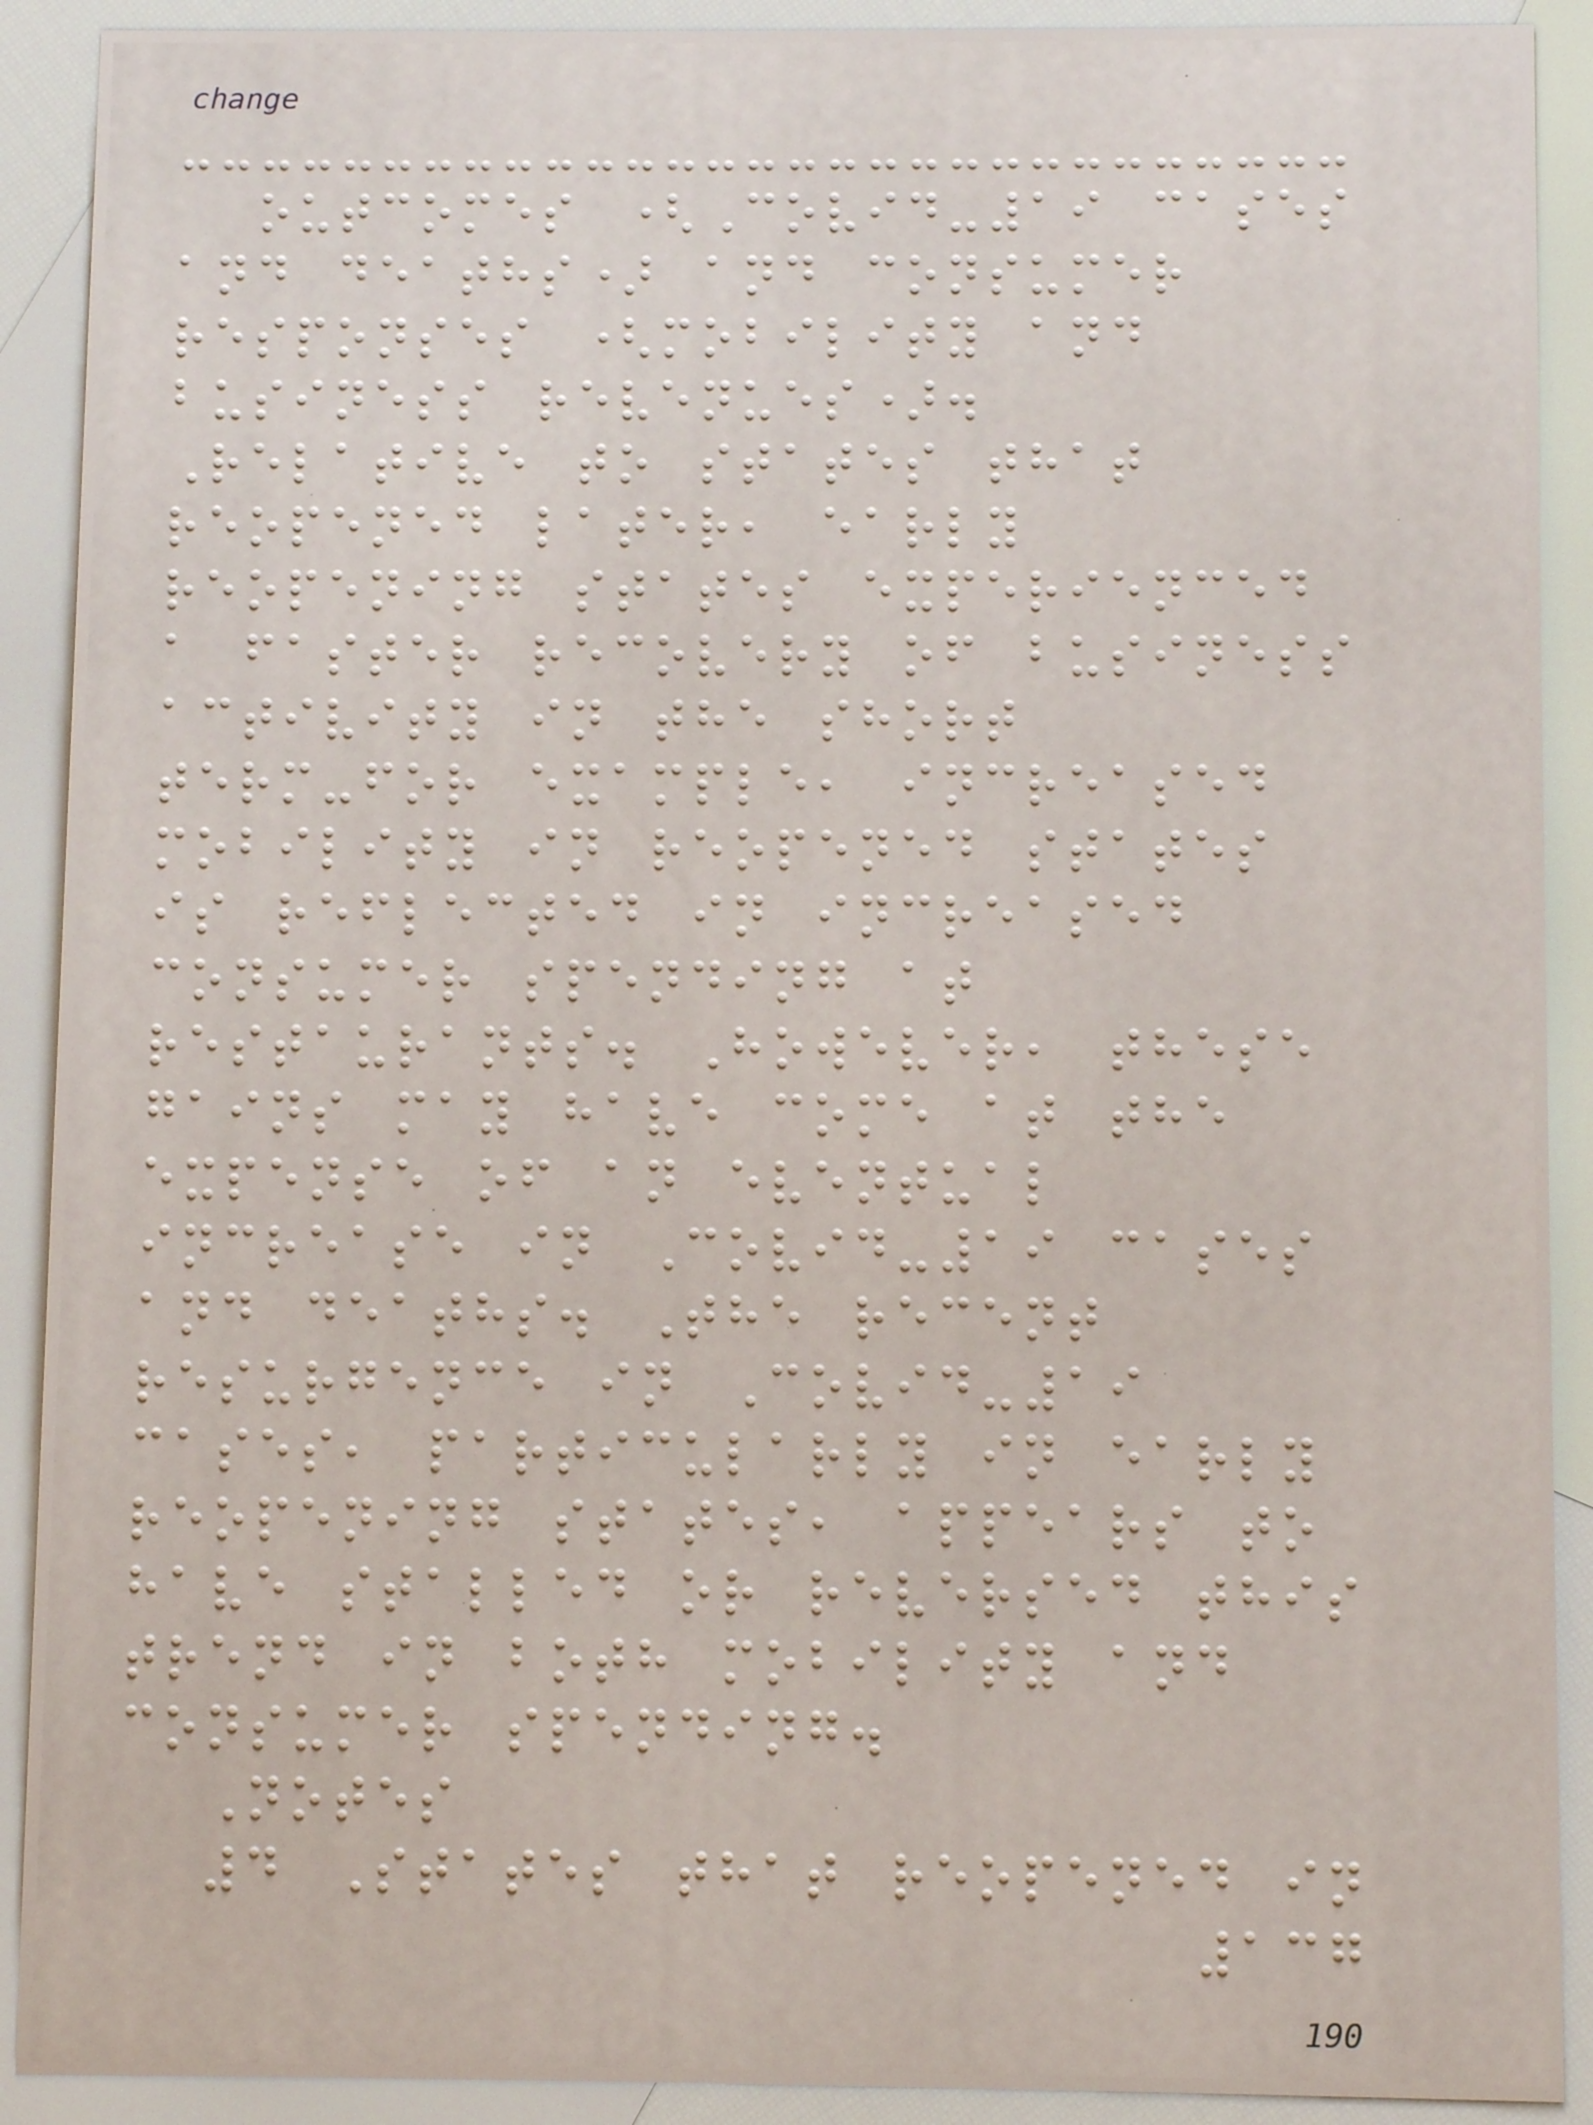outcomes (Covid-19 cases
and deaths) and consumer
responses (mobility and
business revenues).
Relative to states that
reopened later, early
reopening states experienced
a faster recovery of business
activity in the short
term-for example, increased
mobility in reopened states
is reflected in increased
consumer spending at
restaurants. However, these
gains may have come at the
expense of an eventual
increase in Covid-19 cases
and deaths. The recent
resurgence in Covid-19
cases, particularly in early
reopening states, appears to
have stalled or reversed this
trend in both mobility and
consumer spending.
Notes
4 States that reopened in
137
